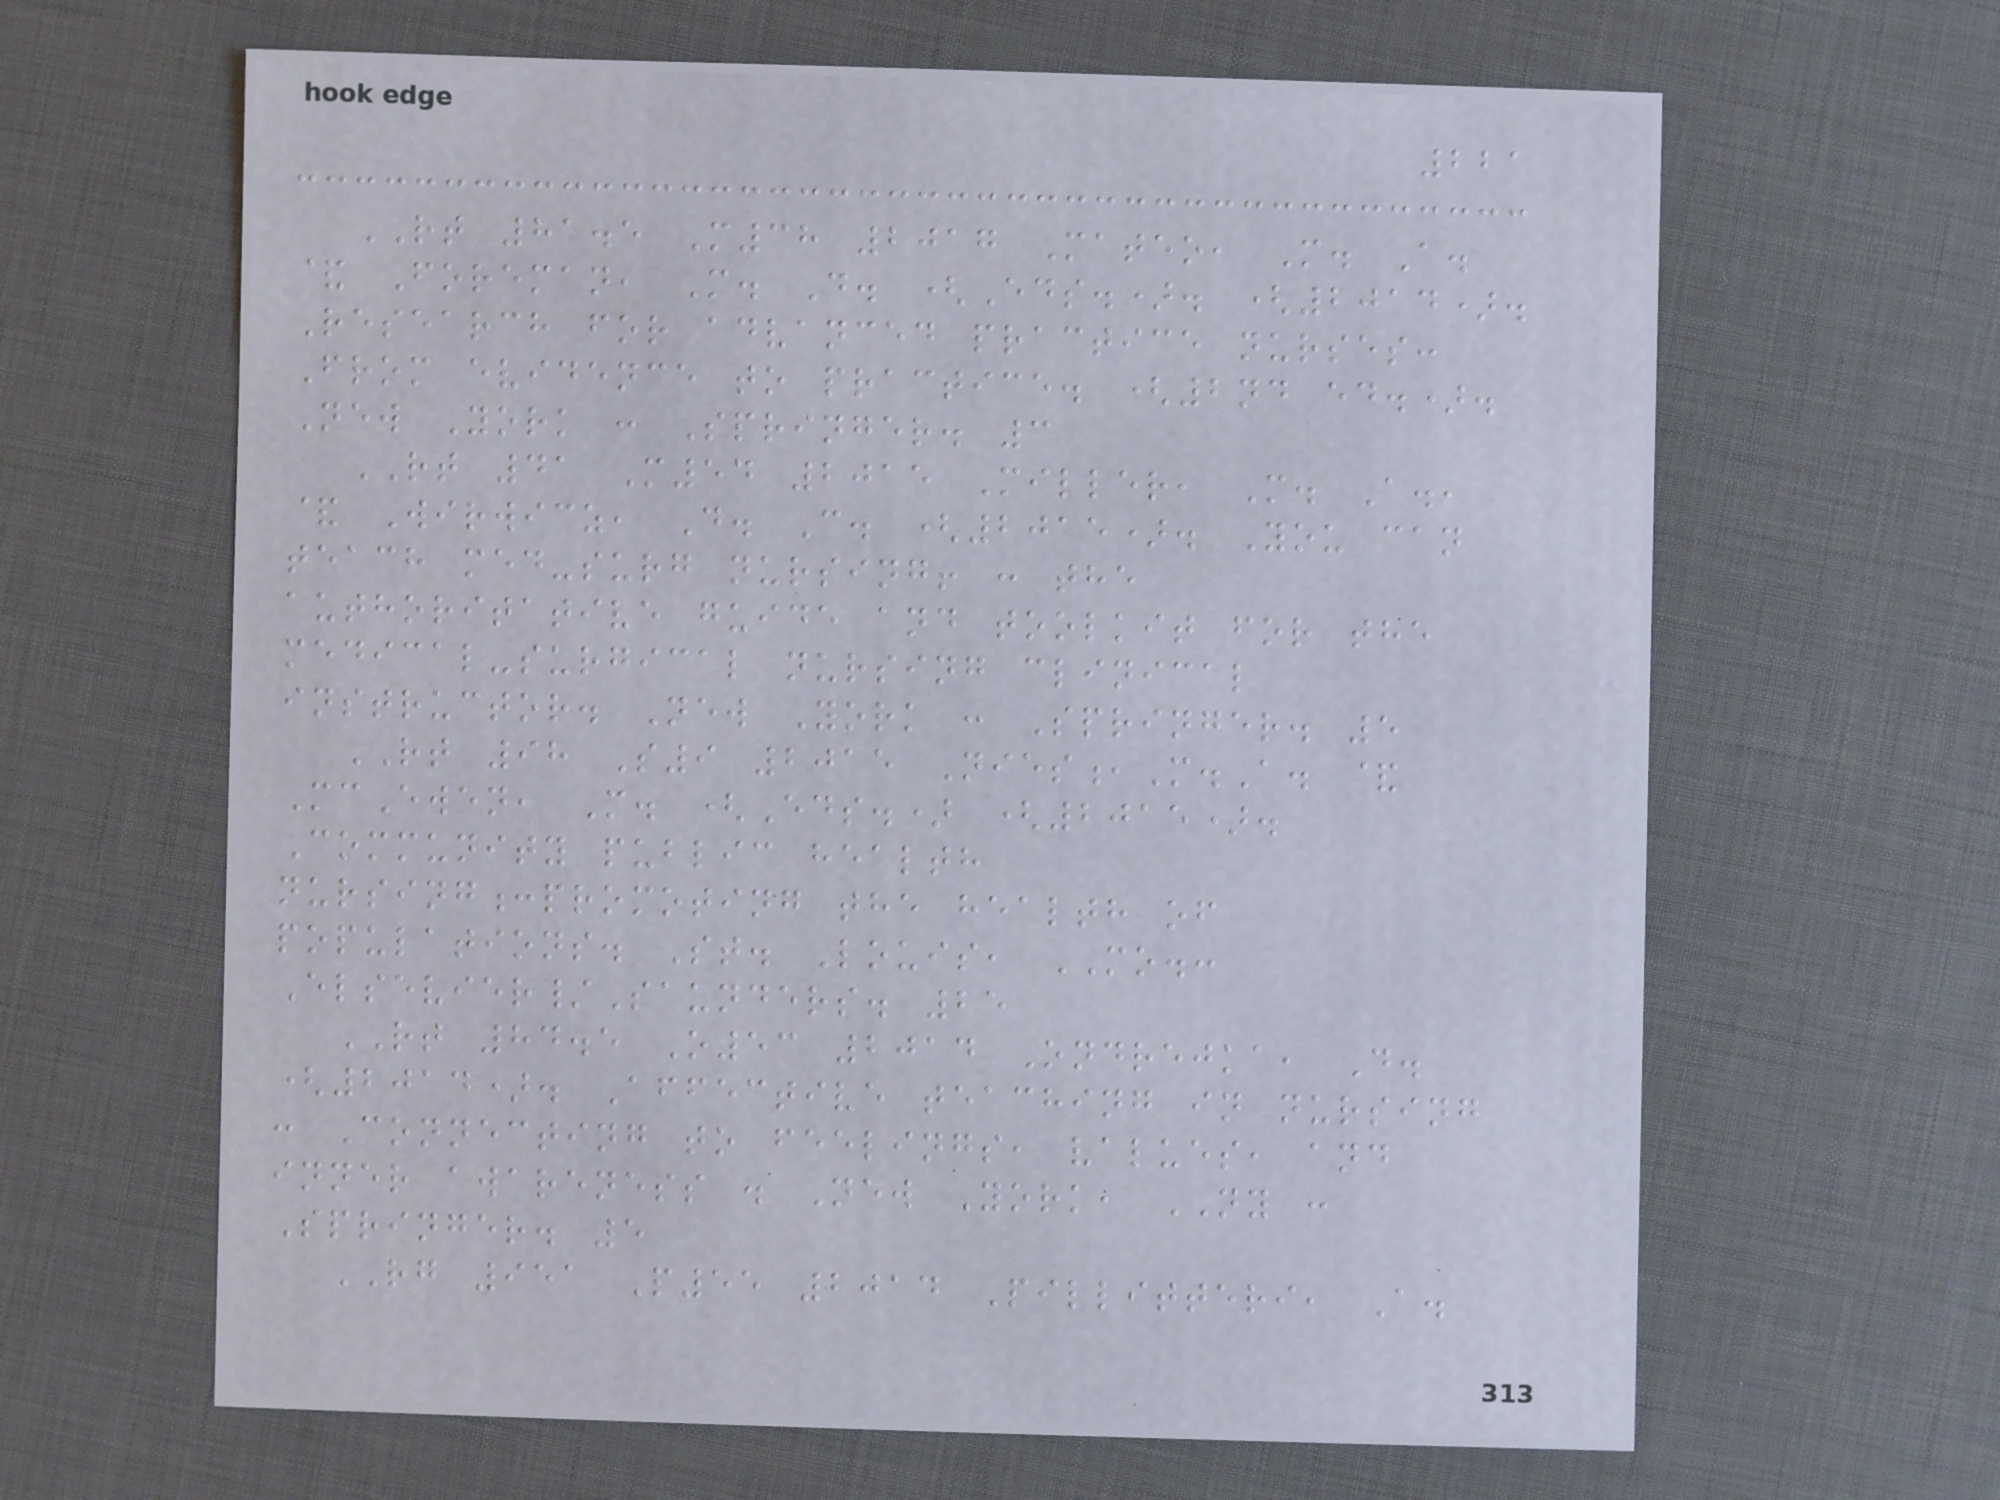221
RT 81.5 M38 2017 Mateo, M. A.
& Foreman, M. D. (Eds.). (2014).
Research for advanced practice nurses:
From evidence to practice. (2nd ed.).
New York : Springer. 3
RT 41 M54 2015 Miller, M. A.,
& Wirwicz, D. C. (2015). You can
teach med-surg nursing! : the
authoritative guide and toolkit for the
medical-surgical nursing clinical
instructor. New York : Springer. 5
RT 98 S9 2015 Nies,M.A. &
McEwen, M. (Eds.) (2015).
Community public health
nursing:promoting the health of
populations. St. Louis, MO.:
Elsevier/Saunders. 25
RT 84.5 O53 2014 Ondrejka, D.
(2014). Affective teaching in nursing
: Connecting to feelings, values, and
inner awareness . New York, NY :
Springer. 5
RG 951 P55 2014 Pillitteri, A.
